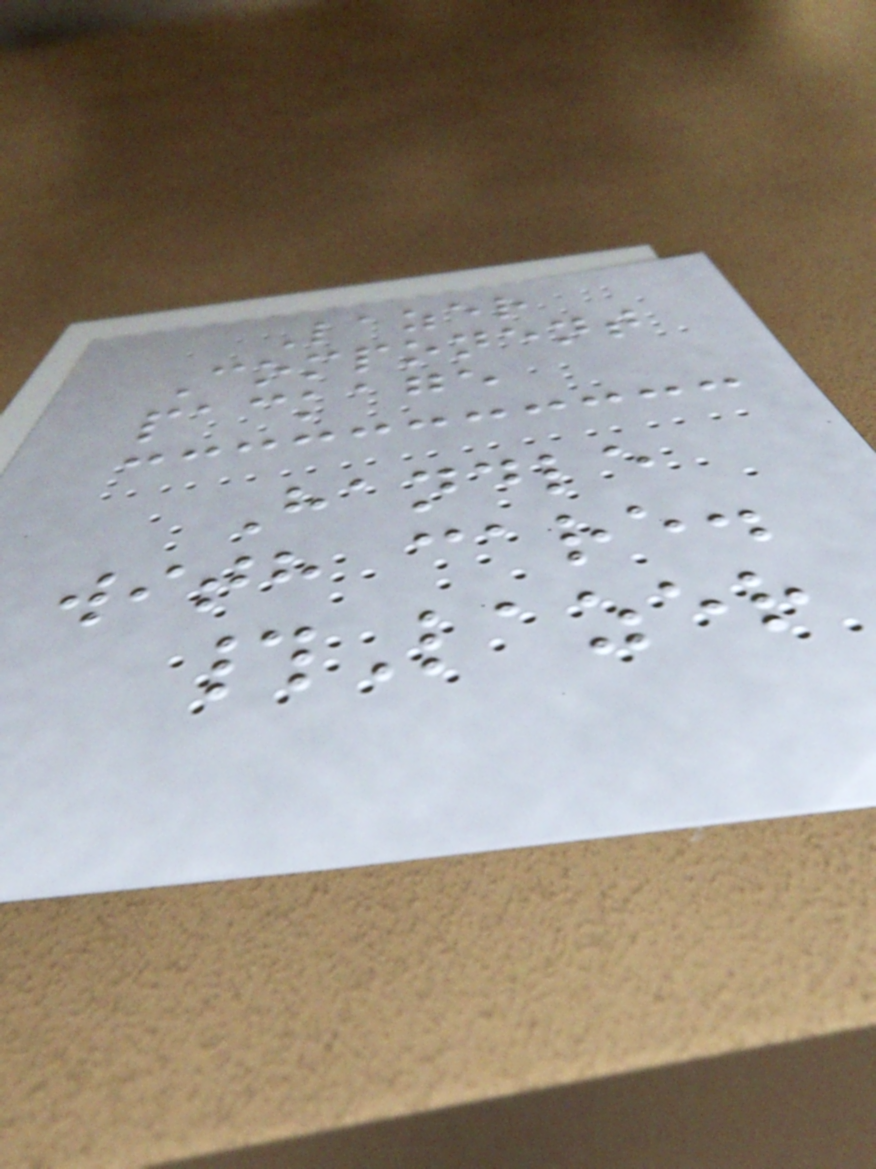Lazer
Component
package
Handle
with care.
#Lazer
